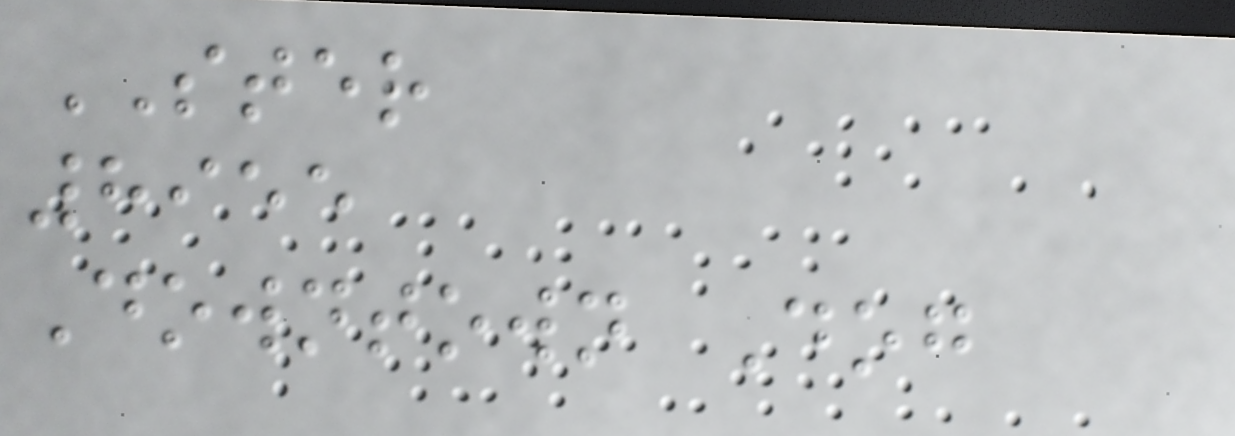STER
8955
Downtown Dog
